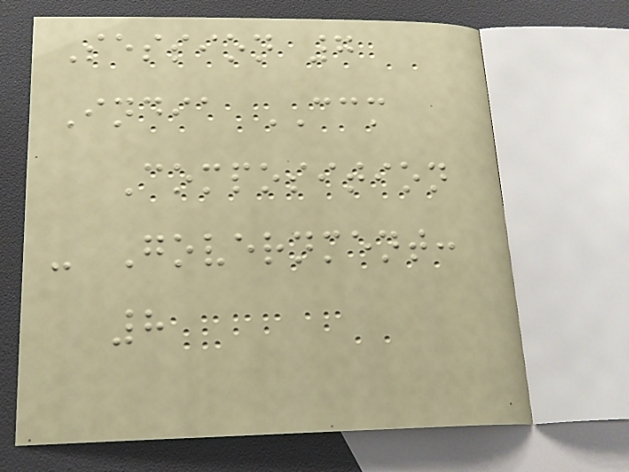Session 7
India CCM
Composition
- Government:
8
